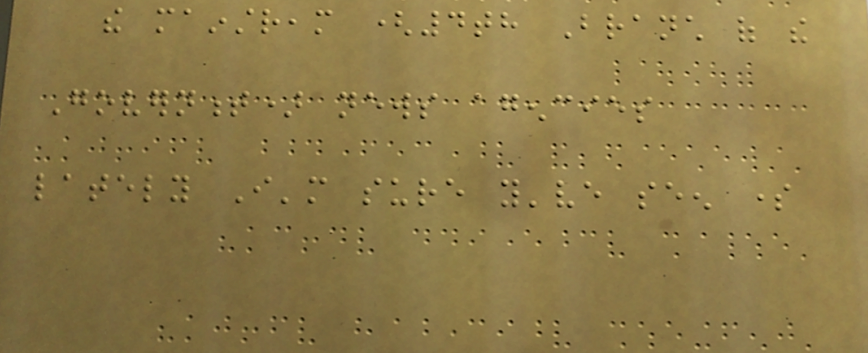the mainstream (4th Branch of the
Government) news agencies
lately I'm sure you've seen some
